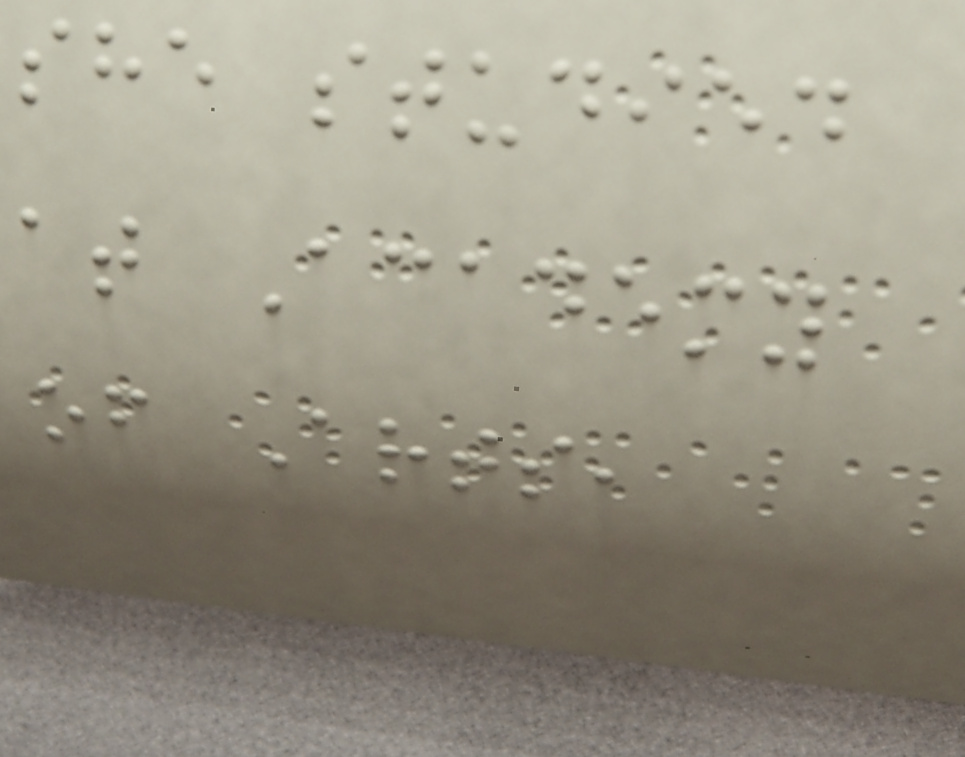she studied
at Academy
of Arts,
